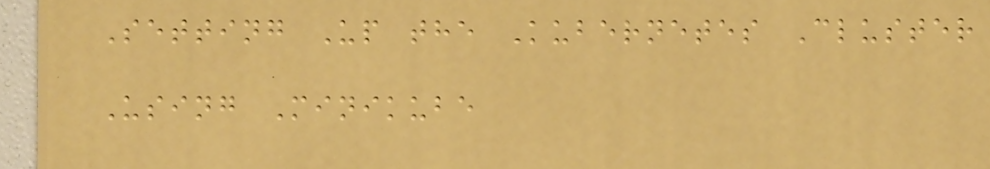Setting Up the Kubernetes Cluster
Using Minikube
